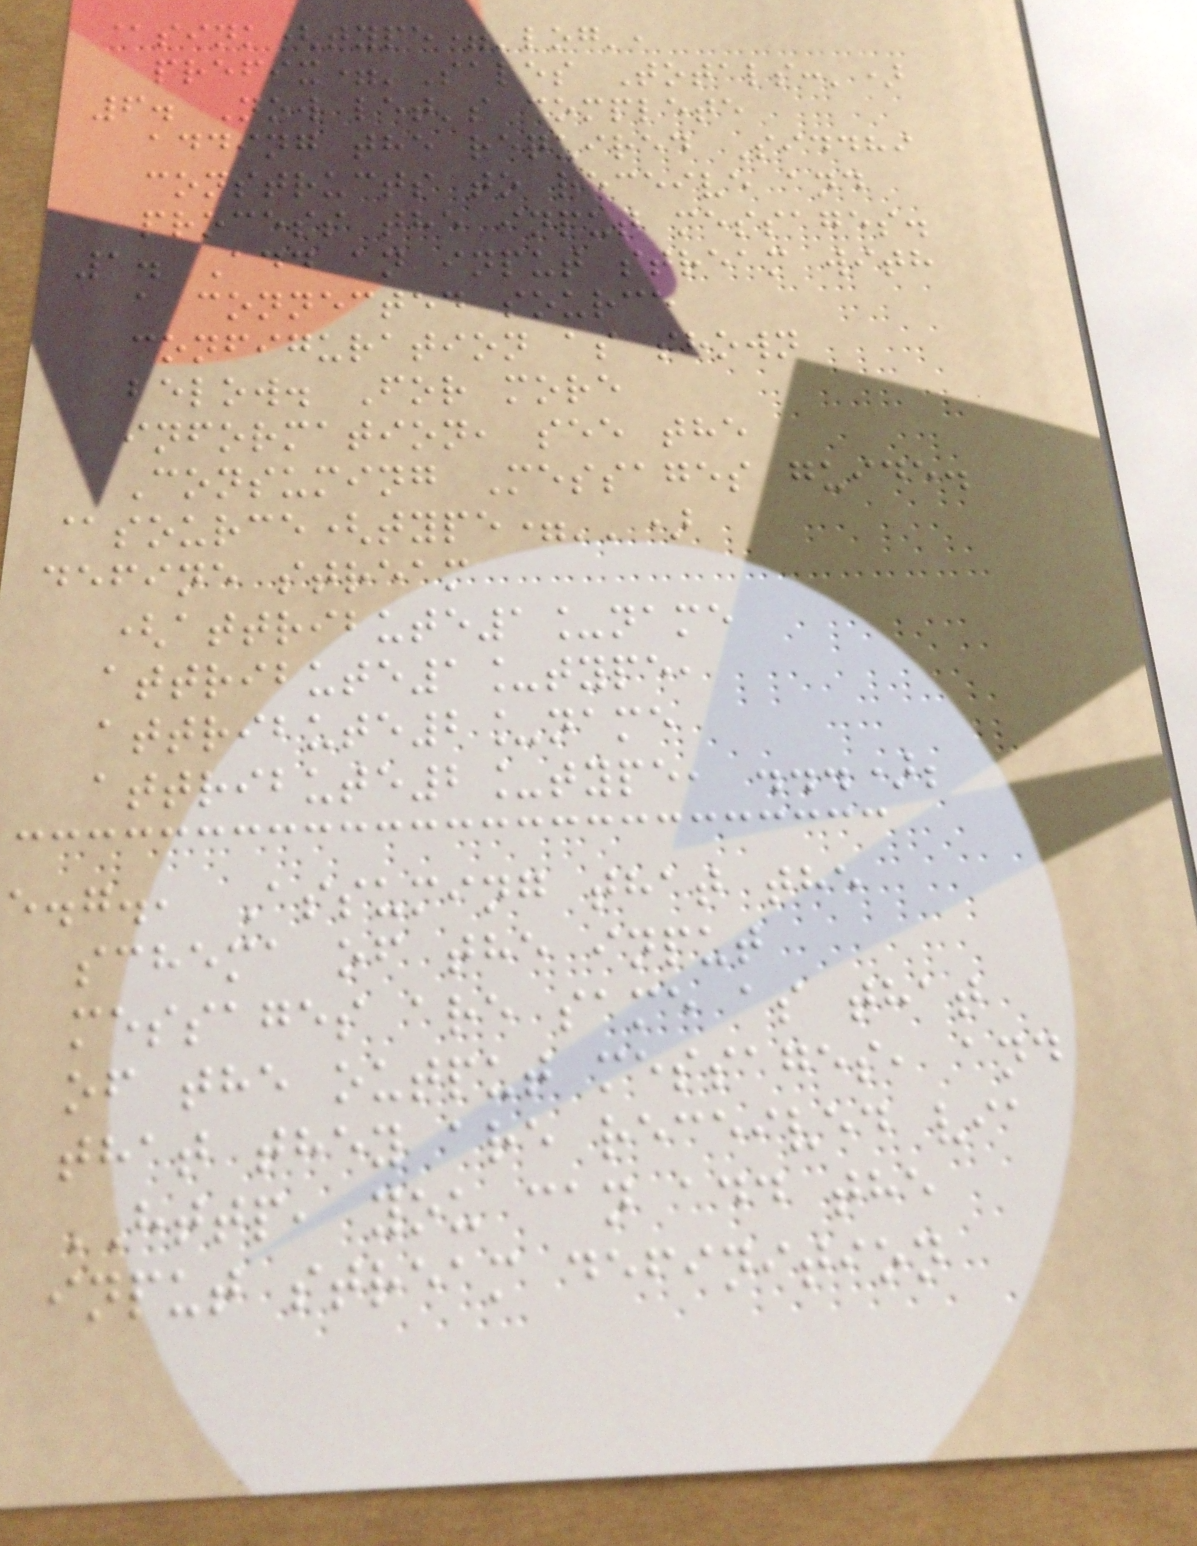@sink(type='log',
prefix='Sales Totals:')
6. Now let's complete
adding the required Siddhi
constructs to receive and
process the input messages.
1. Add an input stream with
a connected source
configuration as shown
below. For more
information, see the
Consuming Messages guide.
@source(type='')
define stream
(attribute1_name
attribute1_type,
attribute2_name
attribute2_type, ...);
e.g., Assuming that the
schema of the input
messages are same as that
of the output messages, and
that they are received via
HTTP, you can add the
input stream definition
